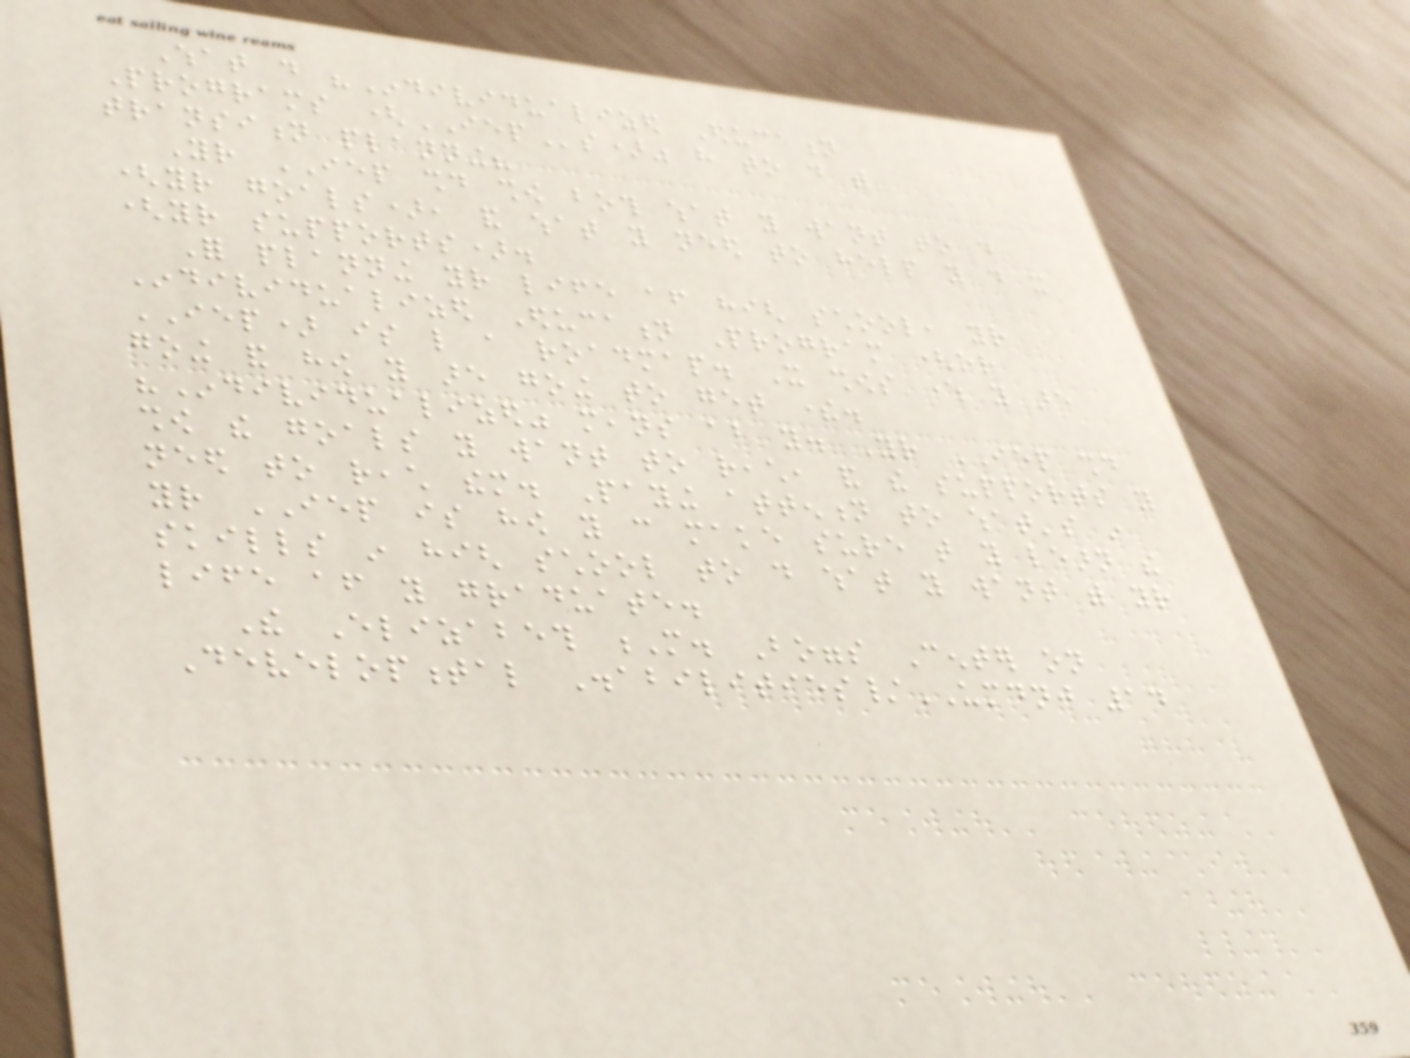What do "Individualized Education
Programs (IEPs)" have to do with
transition planning?
Your IEP should show both what you want to do
(your goals), and what you need to help you do it
(your supports).
For planning your life after high school, your
Individualized Education Program (or
IEP) is like a roadmap. It shows where you are
going and how you are going to get there.
"Individualized" means about you. Your IEP should
show the goals you want to reach, and the supports you
need to reach them. Paying attention to what's in
your IEP is how you can make sure that you learn the
skills in high school to do what you want with your
life after you graduate.
The Elizabeth M. Boggs Center on
Developmental Disabilities/UMDNJ 14
